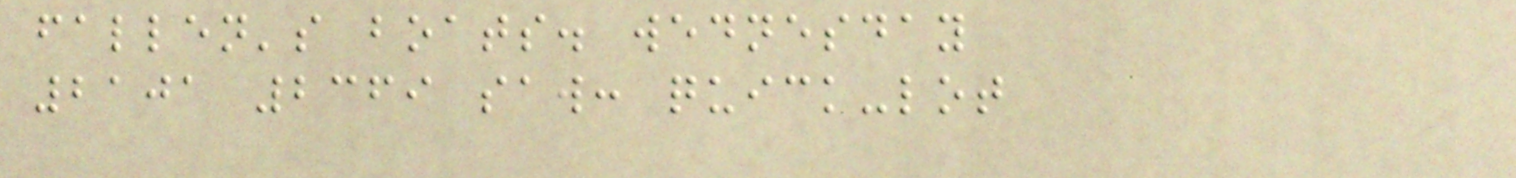fallen's boats. wednesday
2101 2369 saw: quick-lot
